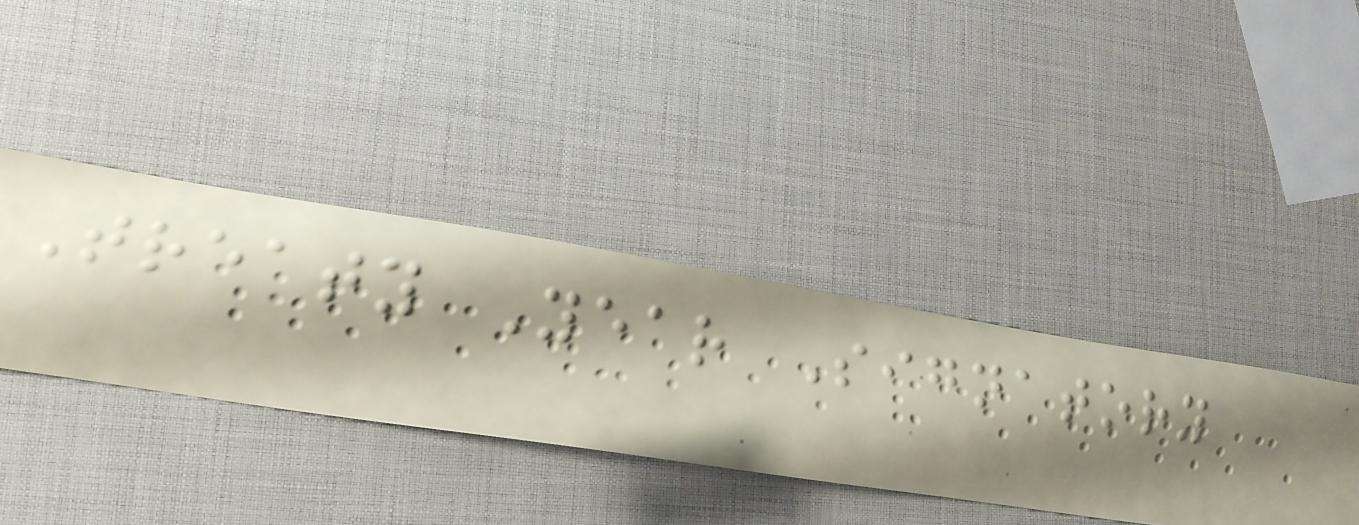Treaty Year Signatory
